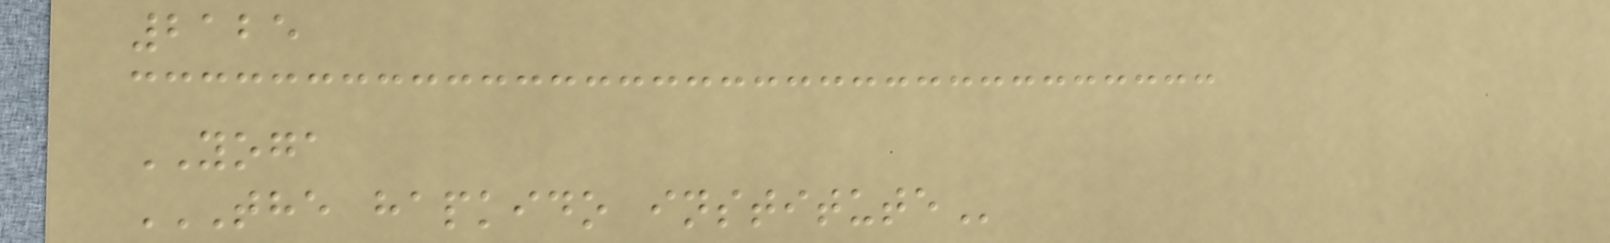2125
YOGA
THE HAPKIDO INSTITUTE
